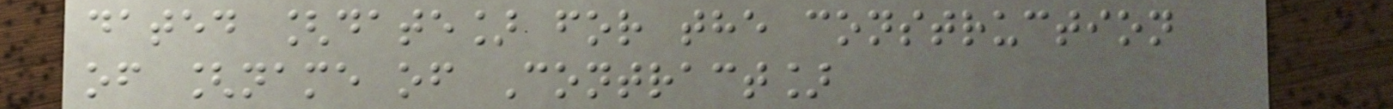dated [date] for the construction
of [name of Contract]
